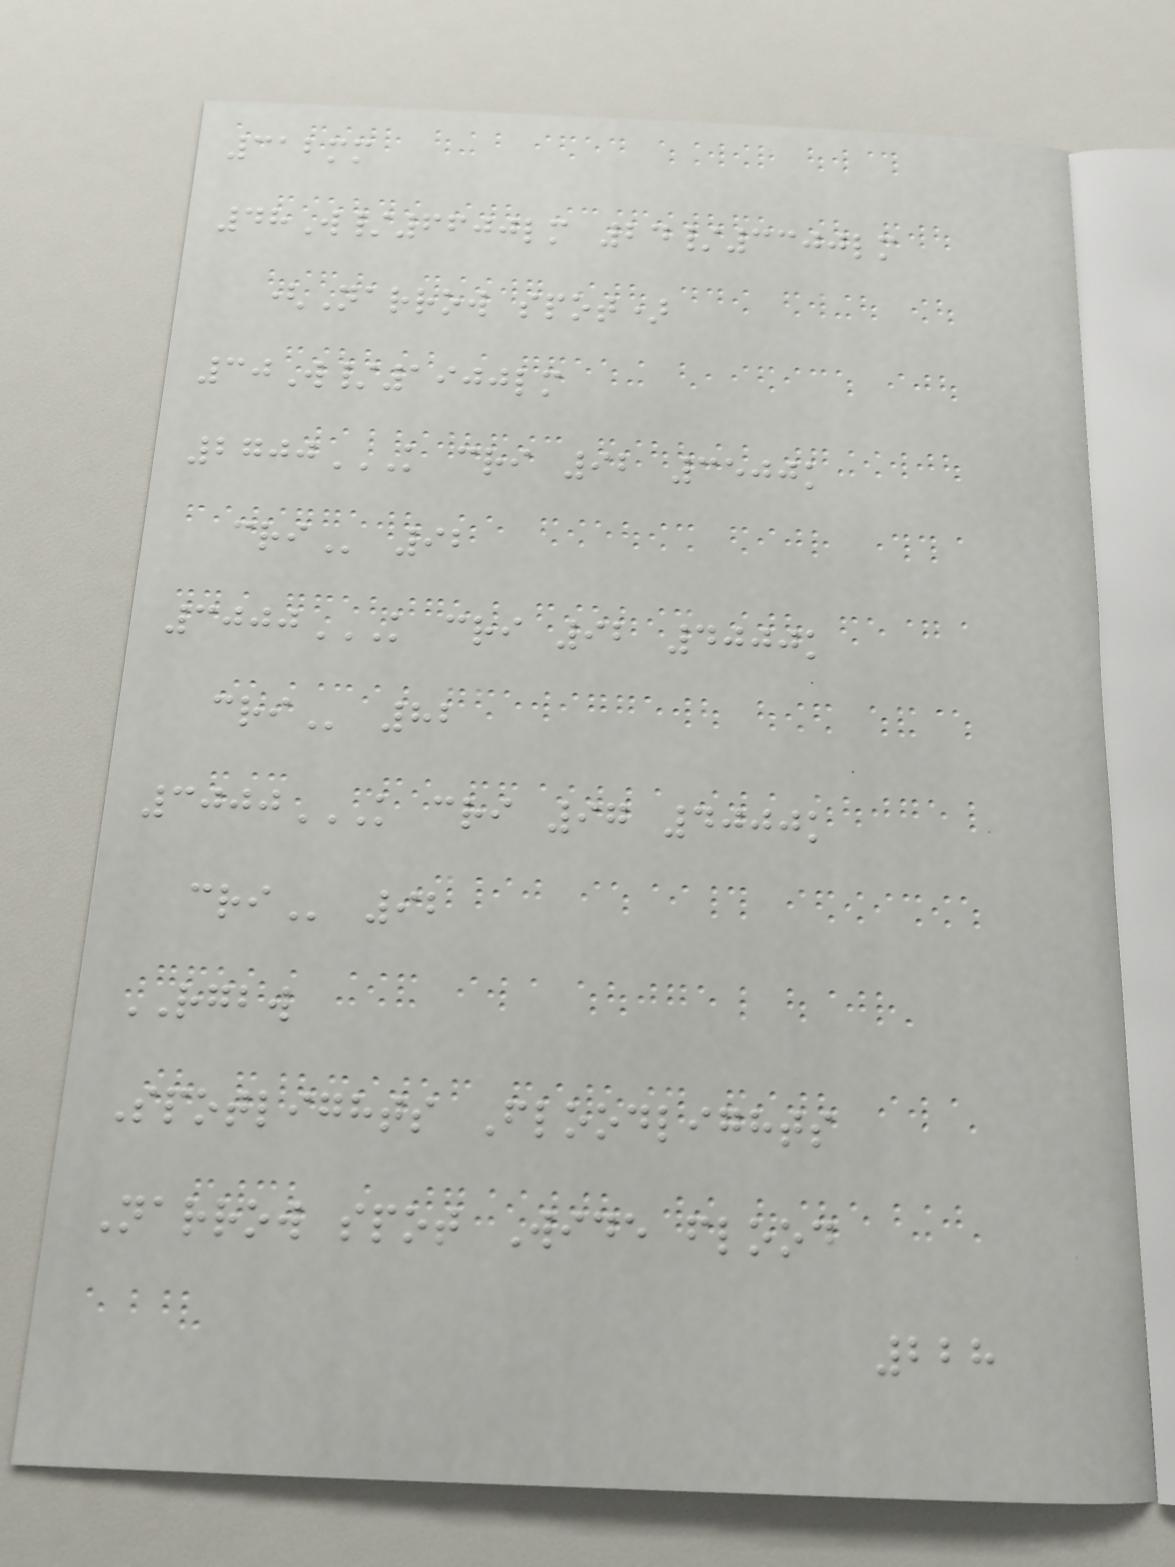312mm
48W/6600lm 24/3300lm
(Narrow spot)
30W/1900lm
2700K CRI 92 3500K
CRI 92
3000K CRI 92 4000K
CRI 82
3000K CRI 97 4000K
CRI 92
RGBW
Spotlights Floodlights
Narrow spot Wide flood
228
